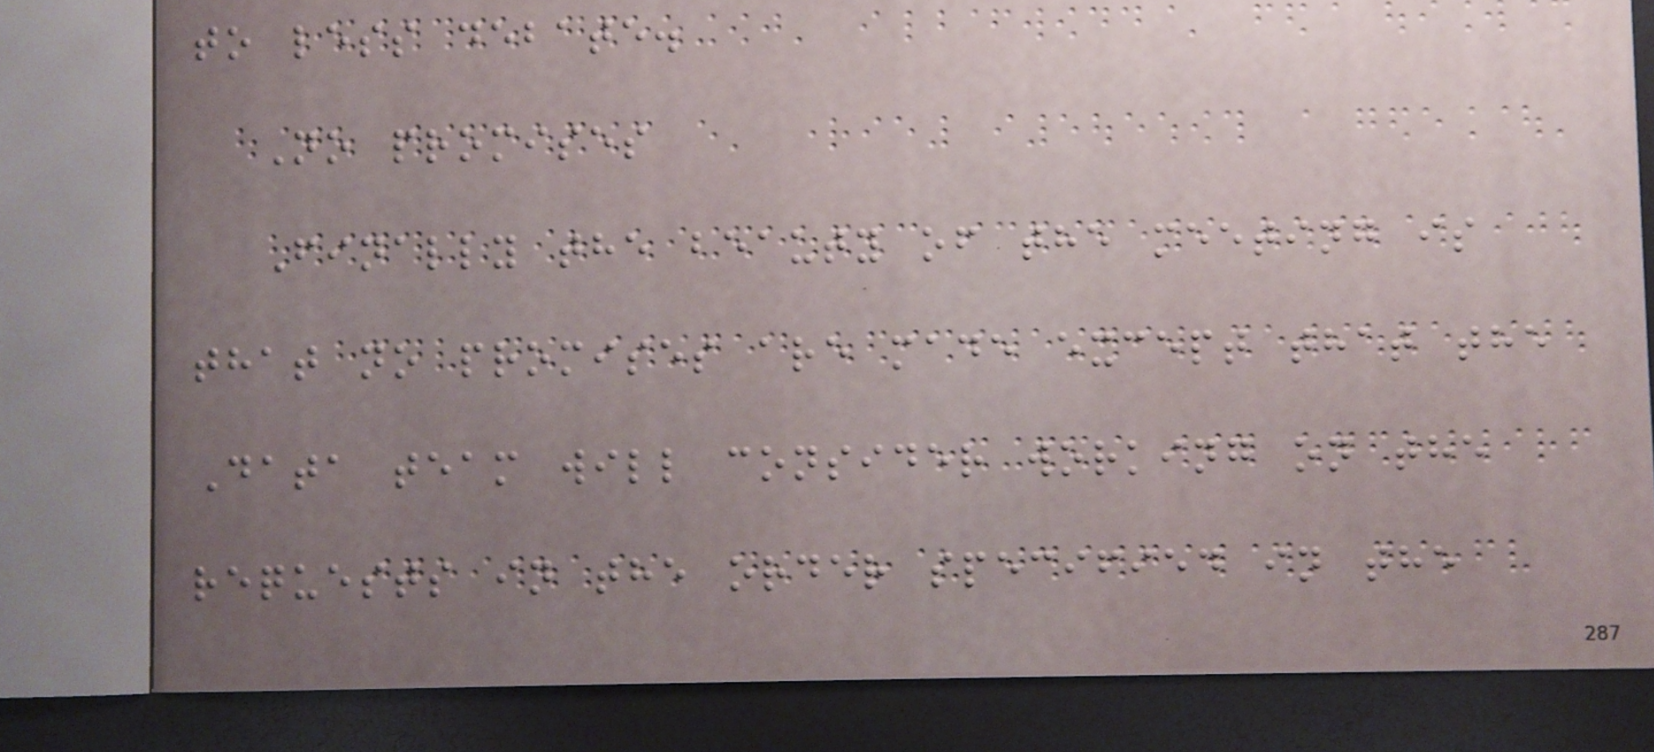to less debate.
No promises
Finally the beauty of the meeting is
that no promises are made except that the
Data team will consider working on the
requests in the order specified in the
